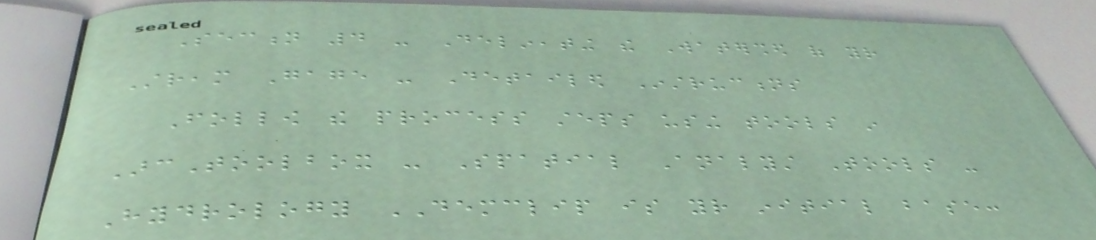Section 4 - Delineating the Watershed of your
Stream Gage - Detailed Instructions
Follow the process steps using tools in
ArcToolbox - Spatial Analyst Tools -
Hydrology DEMCLIP is your initial base:
